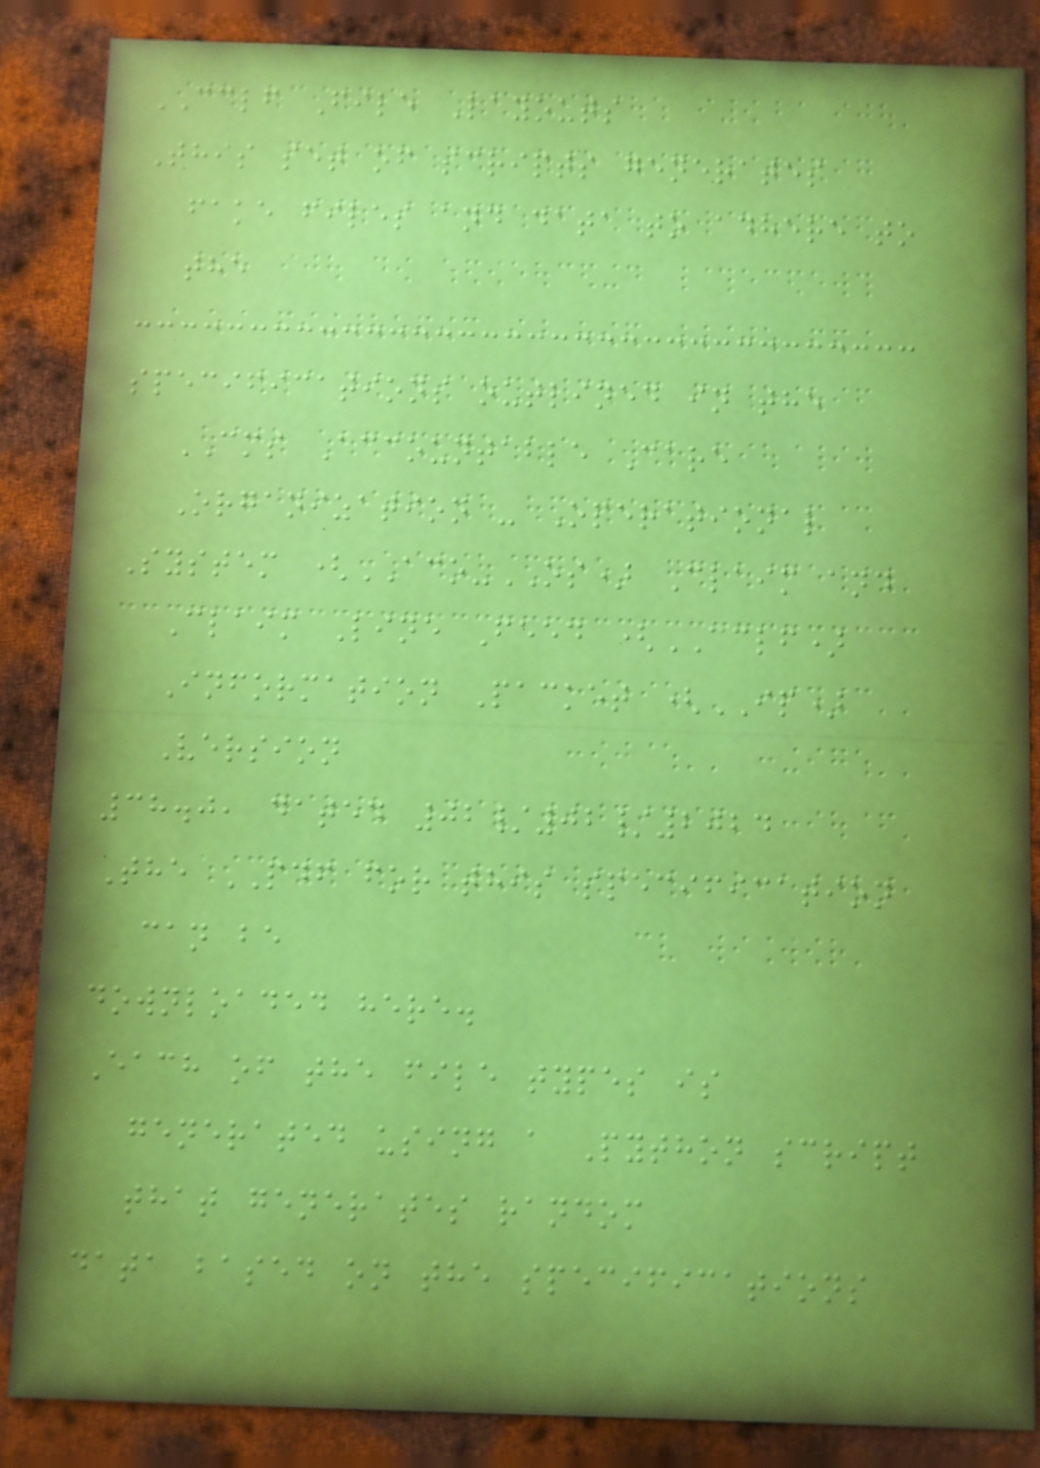CCLF File Layouts
This set of scripts generates
fake files and data to adhere to
the
specifications outlined in the
CMS Accountable Care
Organization - Operational
System (ACO-OS) Claim and
Claim Line Feed (CCLF)
Information Packet (IP)
Version
38.0, dated 02/02/2024
The PDF for this specification
can be
downloaded here.
Each of the file types is
generated using a Python script
that generates random
data based on the specifications
